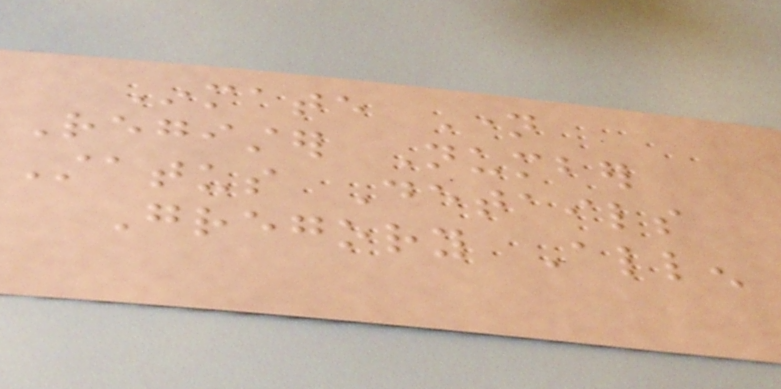Inmate Name
Register Number
Status Details
Gregory Allen
